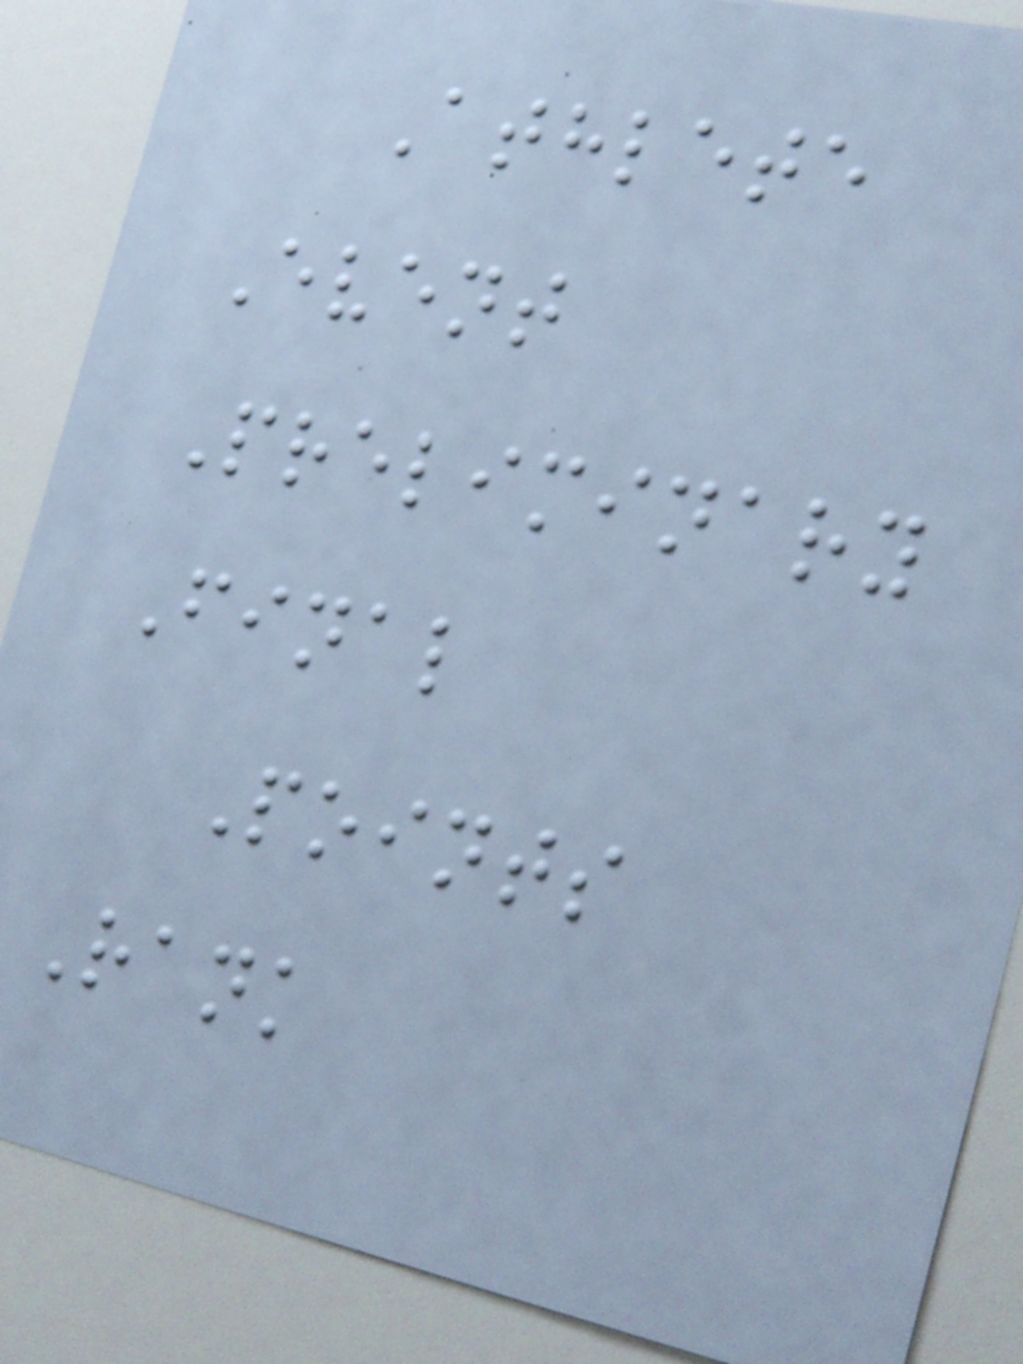Athlete
Event
Preliminary
Final
Points
Rank
